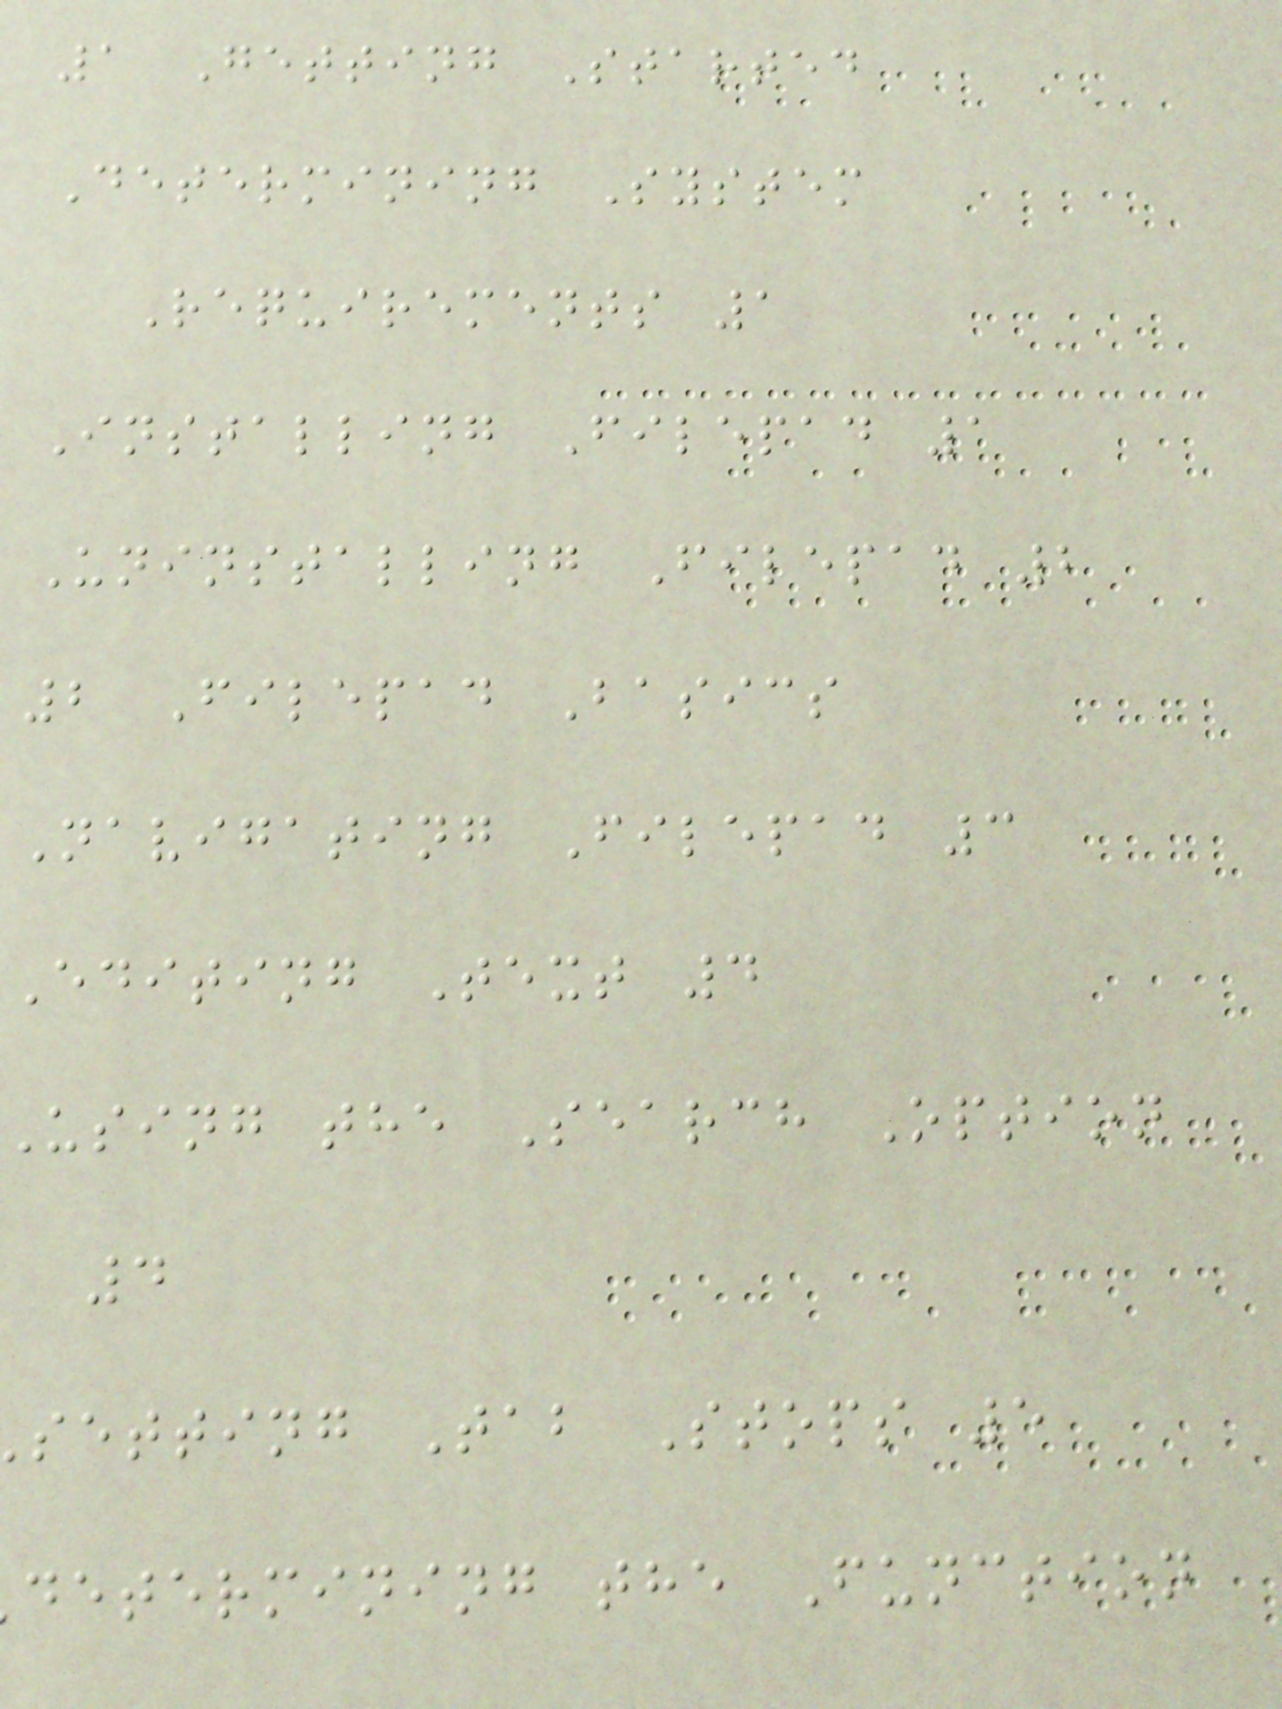1 Getting Started
Determining System
Requirements 1
Installing Filepad 1
Uninstalling Filepad 2
2 Filepad Basics
Navigating Filepad 3
Editing Text 4
using the Search Option
4
setting Tab Stops 5
determining the Function
